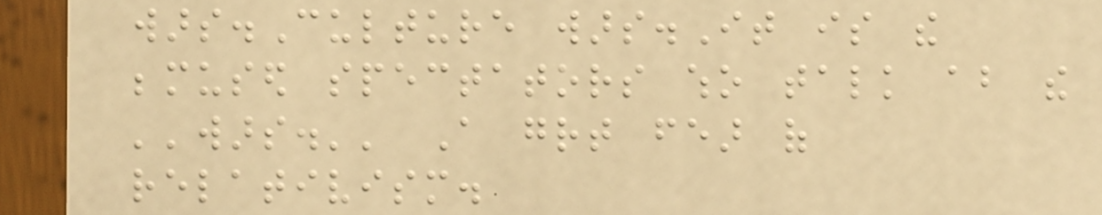wars.Culture wars.It is the
bemused spectators who talk about the
''wars.'' A great fear of
relativism.
